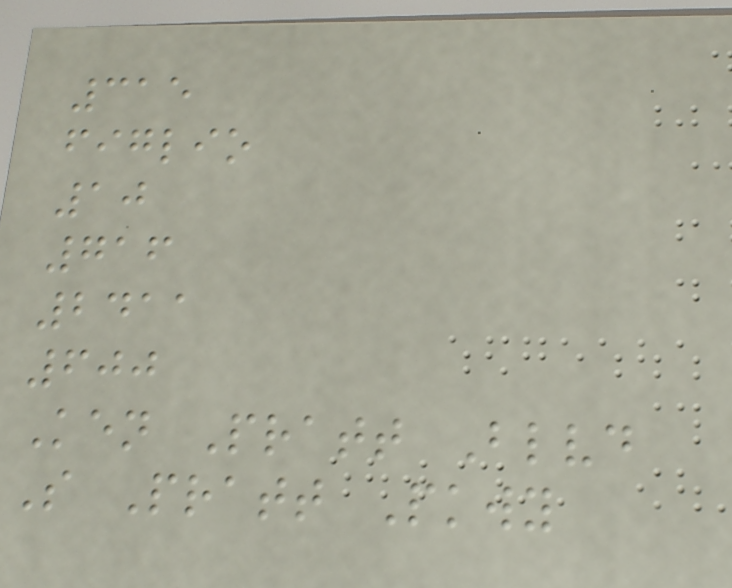315
figlio
10
716
2411
600
Ken Pratt Blvd
S Pratt Pkwy
